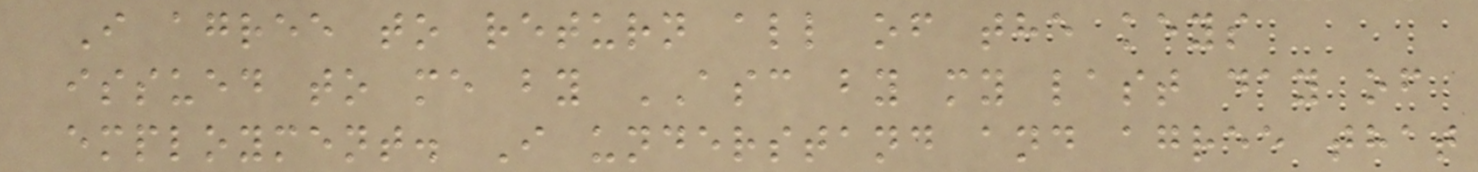I agree to return all of the keys
issued to me by ASC by my last day of
employment. I understand and agree that
